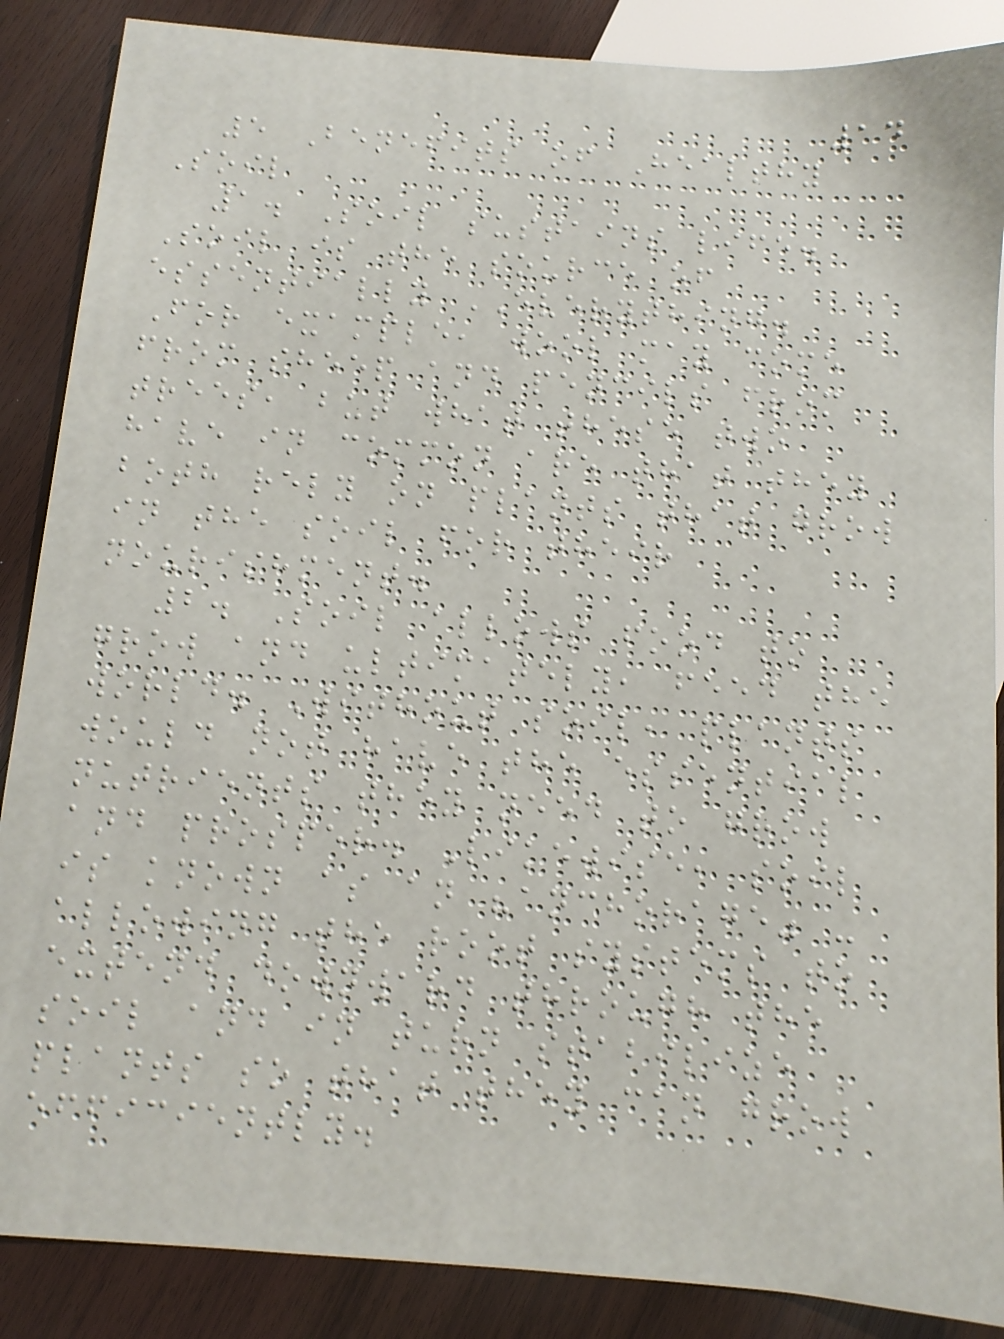14
5 Benefits of Healthy
Soil
1. Soil sustains life.
Soil is the source of
essentially EVERYTHING.
For example, wool may come
from sheep and pencils from
trees, but what these two
have in common are that they
both rely on plants that grow
in the soil for their
nourishment.
2. Soil allows food to
grow and ultimately, feed the
world. Without soil, plants
would not have the essential
nutrients they need to grow
and prosper. Likewise, soil
is known as an "anchorage" -
allowing the root systems to
extend downward through the
soil and in turn stabilize
plants so that they can grow
efficiently.
